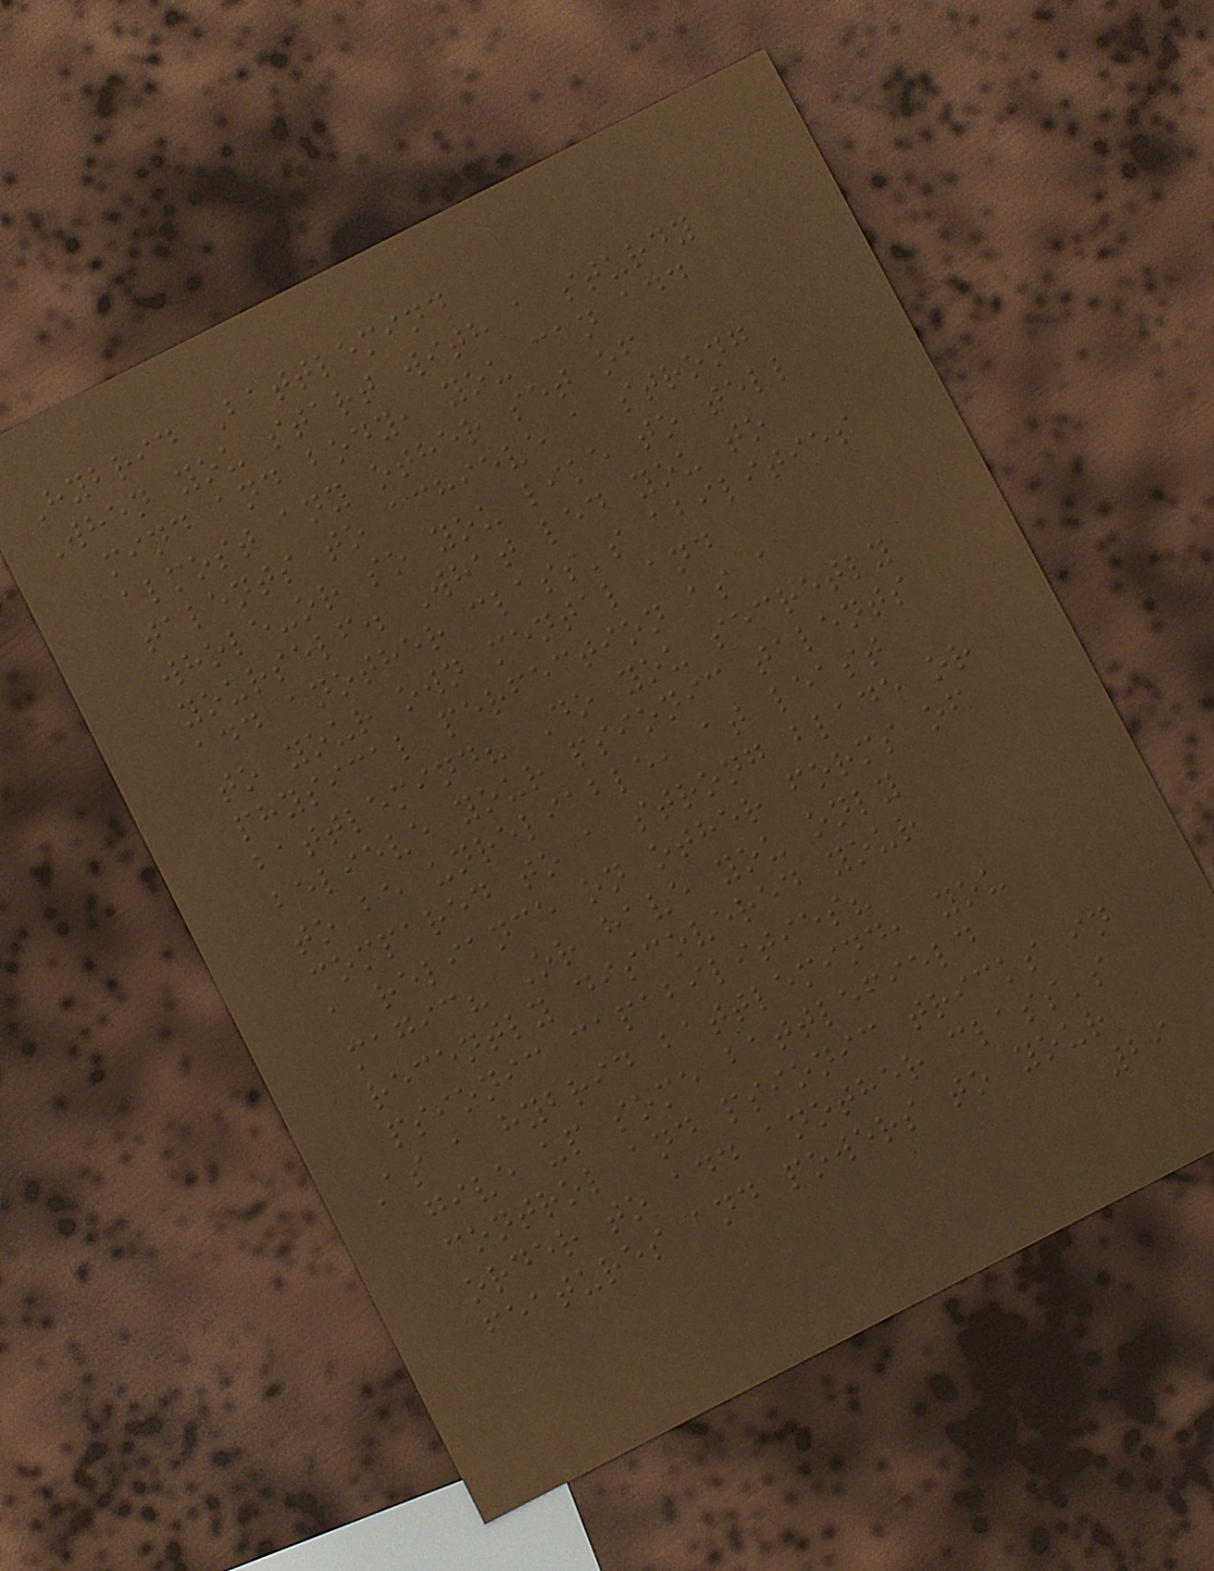Hybrid Battlemind
When you start with a sturdy
mind and body, you can add
almost any other set of
talents to achieve a strong
whole-or so you like to tell
yourself. What led you to
add another class's abilities
to your own mental and
physical perfection as a
battlemind? Do you secretly
believe your psionic talents
to be unreliable, at least
compared to a strong blade or
a reliance on other forms of
magic? Or have you only
recently discovered your
psionic capabilities?
As a hybrid battlemind, you
give up some battlefield
control and psionic tricks in
order to add another class's
features and powers to your
29
